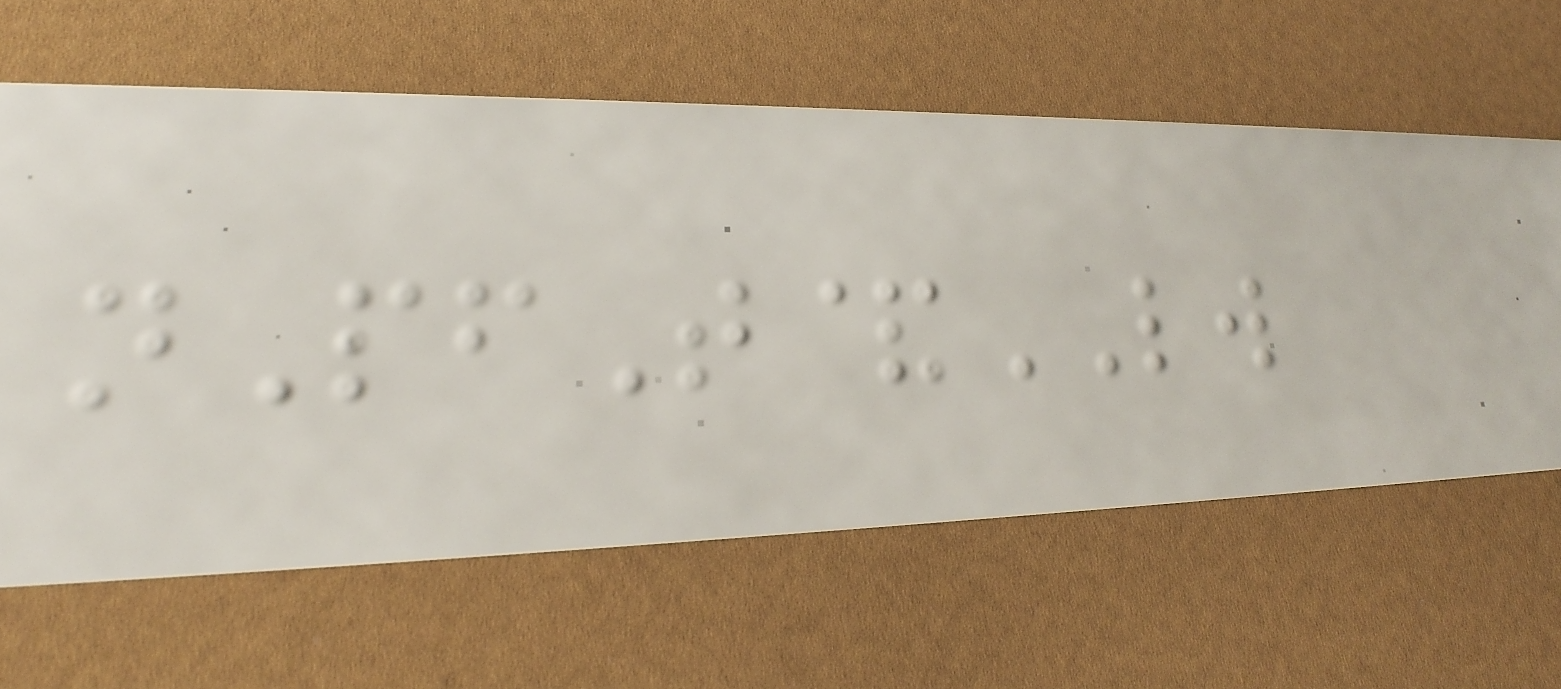nPfT&LW
